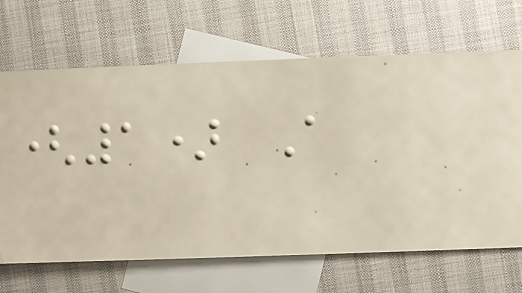(1) A
